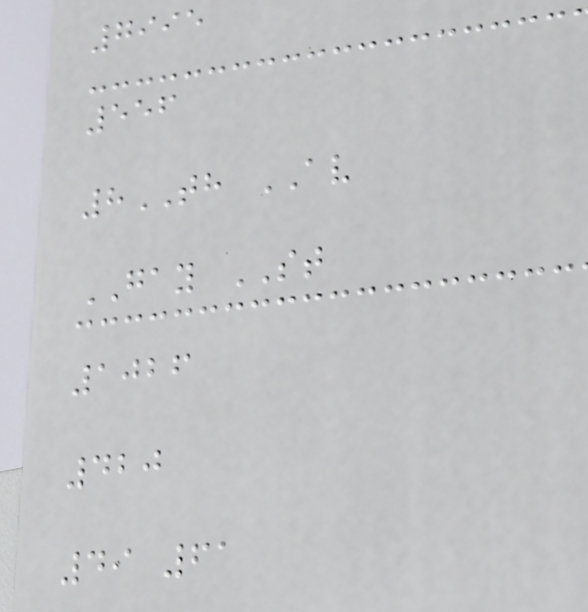7995
556
8TH AV
GAY ST
1026
420
49 61
